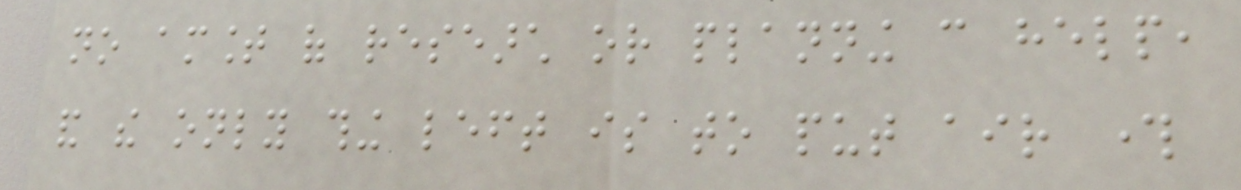no amount of research or planning can help,
and the only thing left is to put air through
